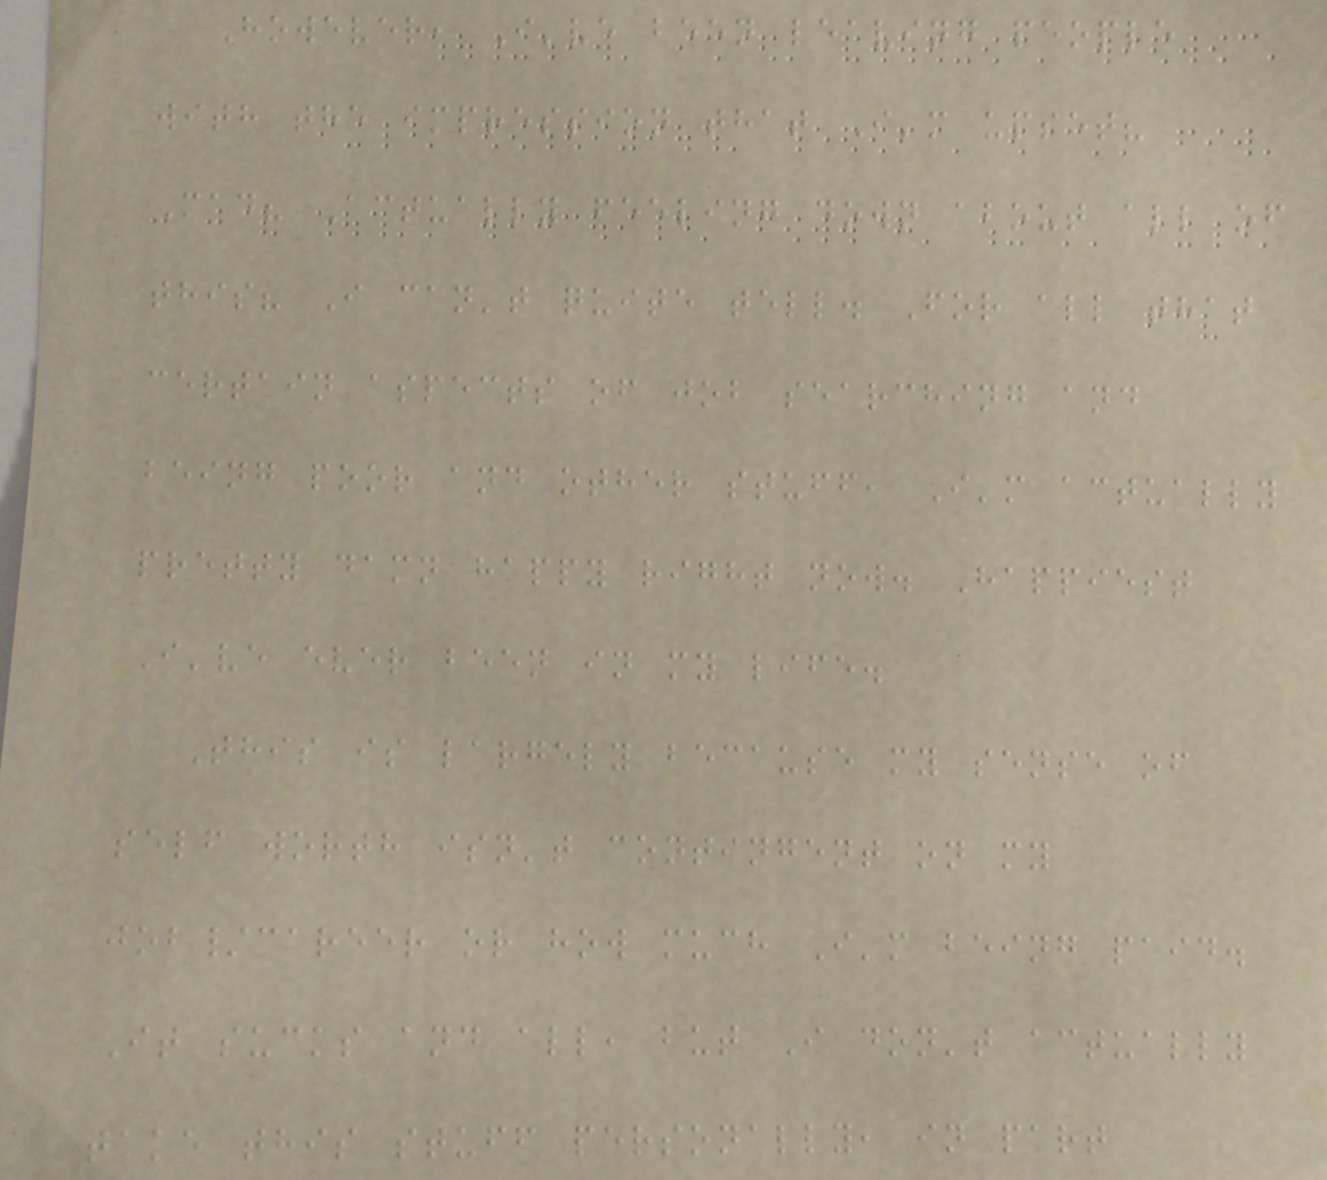However, I've been leaving people
with the impression that I'm upset?
Mad? Actually feeling down about all of
this? I can't quite tell. For all that
certain aspects of job searching and
being poor and other stuff, I'm actually
pretty damn happy right now. Happiest
I've ever been in my life.
This is largely because my sense of
self worth isn't contingent on my
job/career or how much I'm being paid.
It sucks and all, but I don't actually
take this stuff personally, in part
